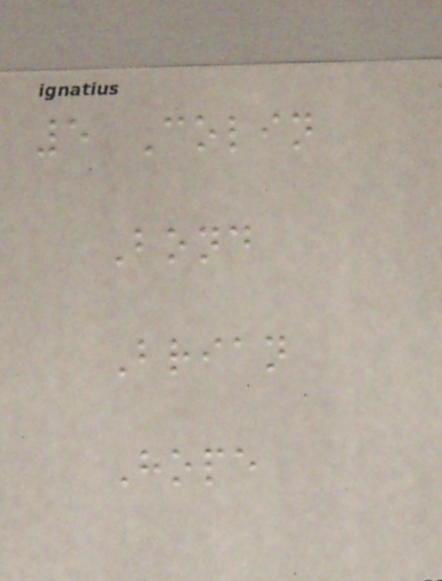5 Colin
Bond
Brian
Hope
